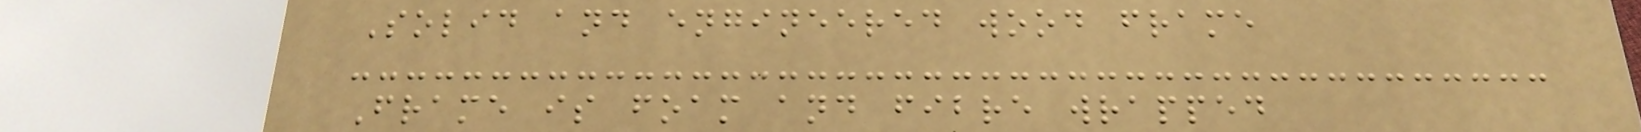Solid and engineered wood frame
Frame is foam and fibre wrapped
